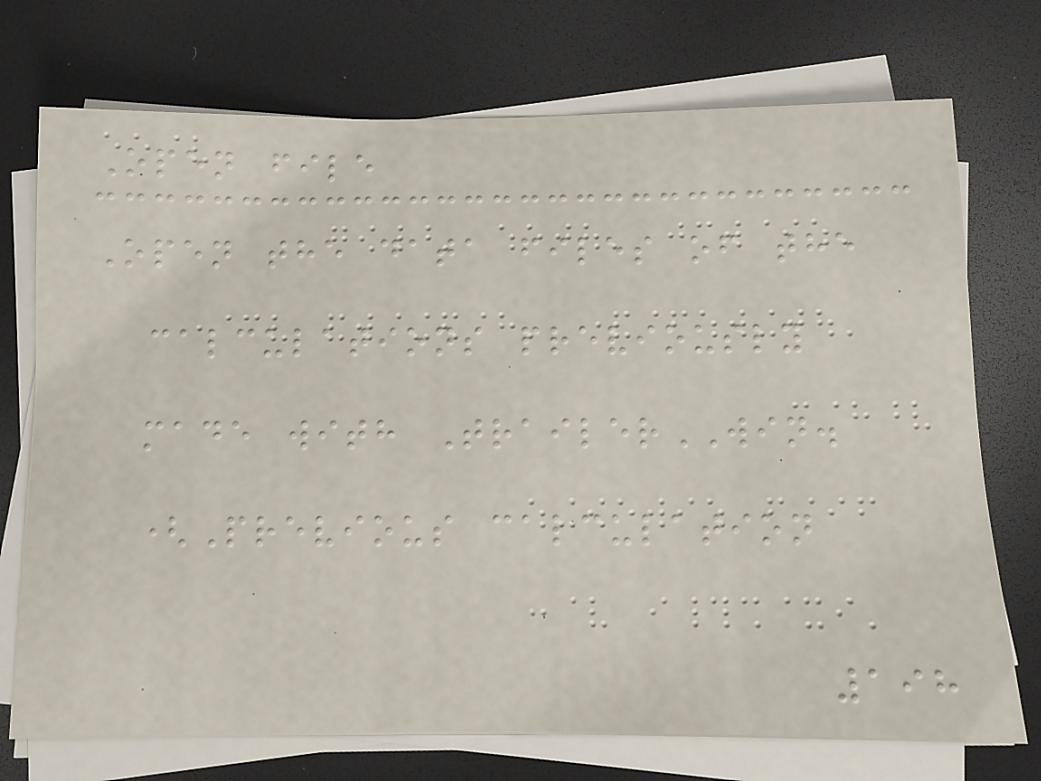Open file
Open the data files of the
calculations previously
made with TrailerWIN.
(Previous calculation
198
